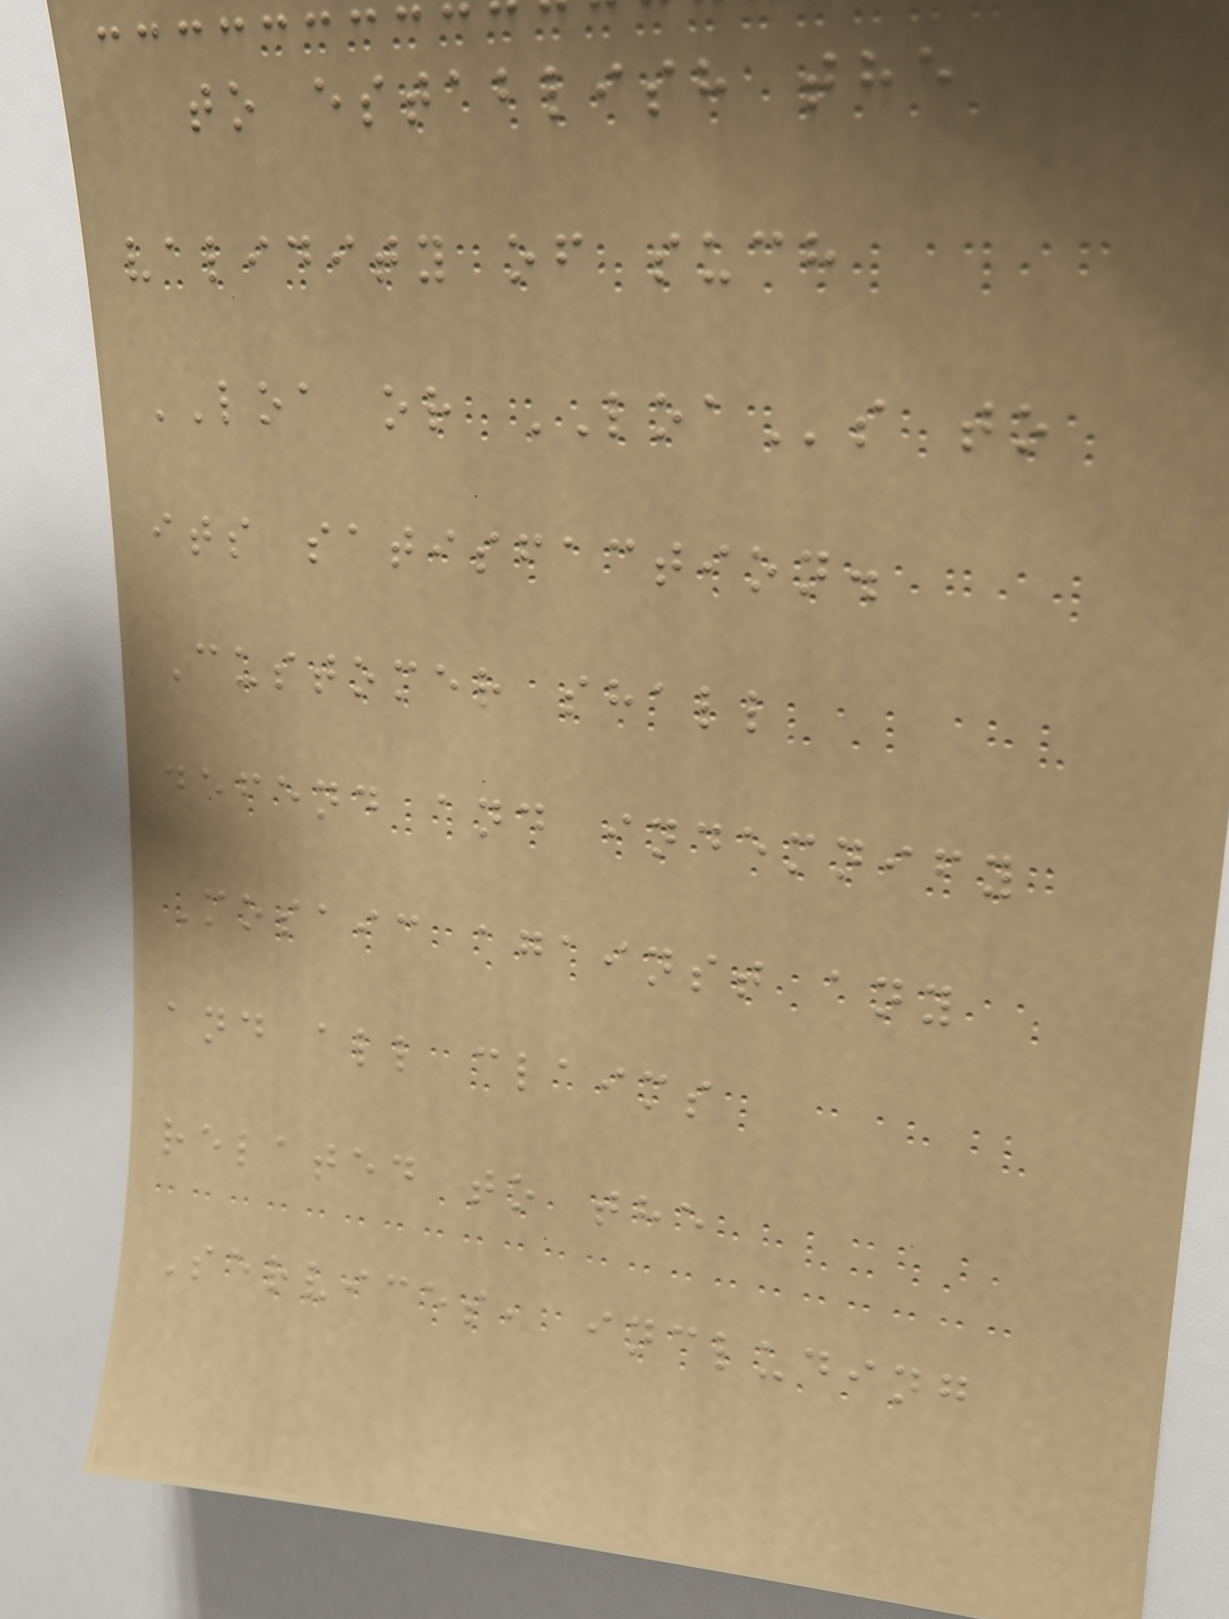to establish the
validity of such
LOA or LOAs to
its satisfaction.
Customer shall
defend and indemnify
Mosaic against any
and all claims
related to the
Services, including
